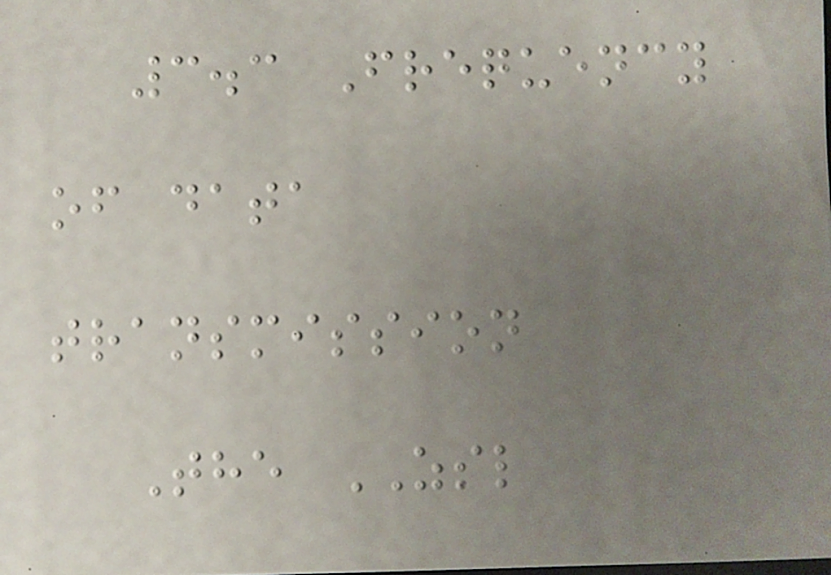3.3 Frequency
of data
transmission
The ZSL
